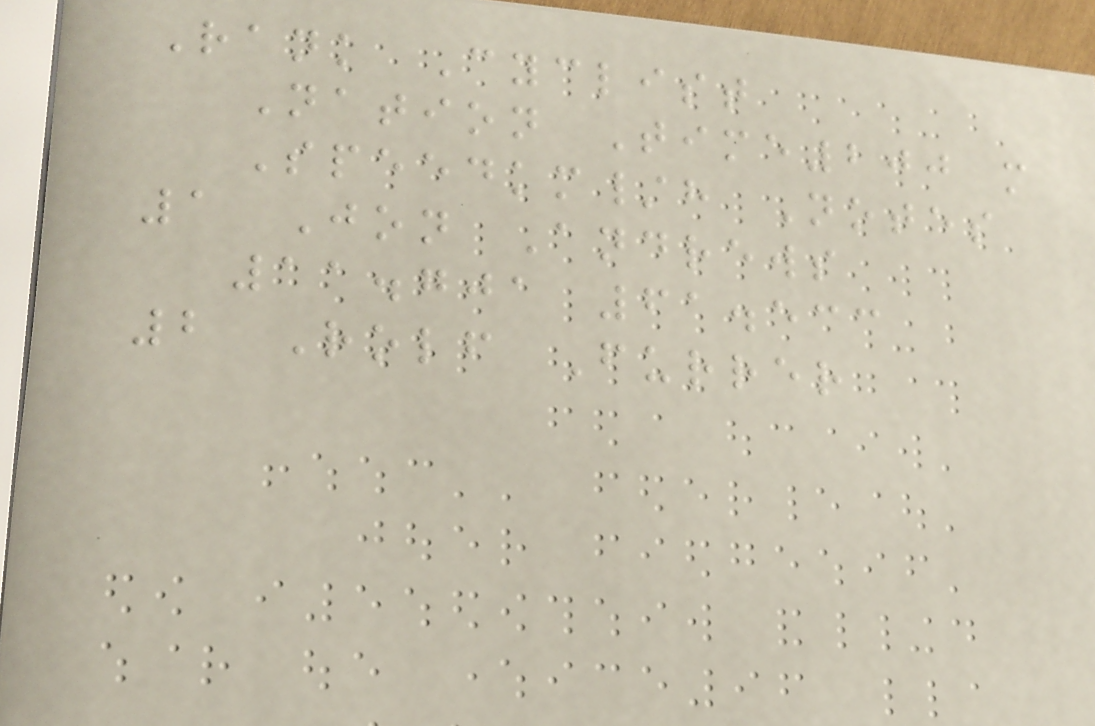Rank Cyclist
Nation Time200 m
Speedkm/h Notes
1 Jon Andrews
11.701 61.533
2 Rolf Furrer
